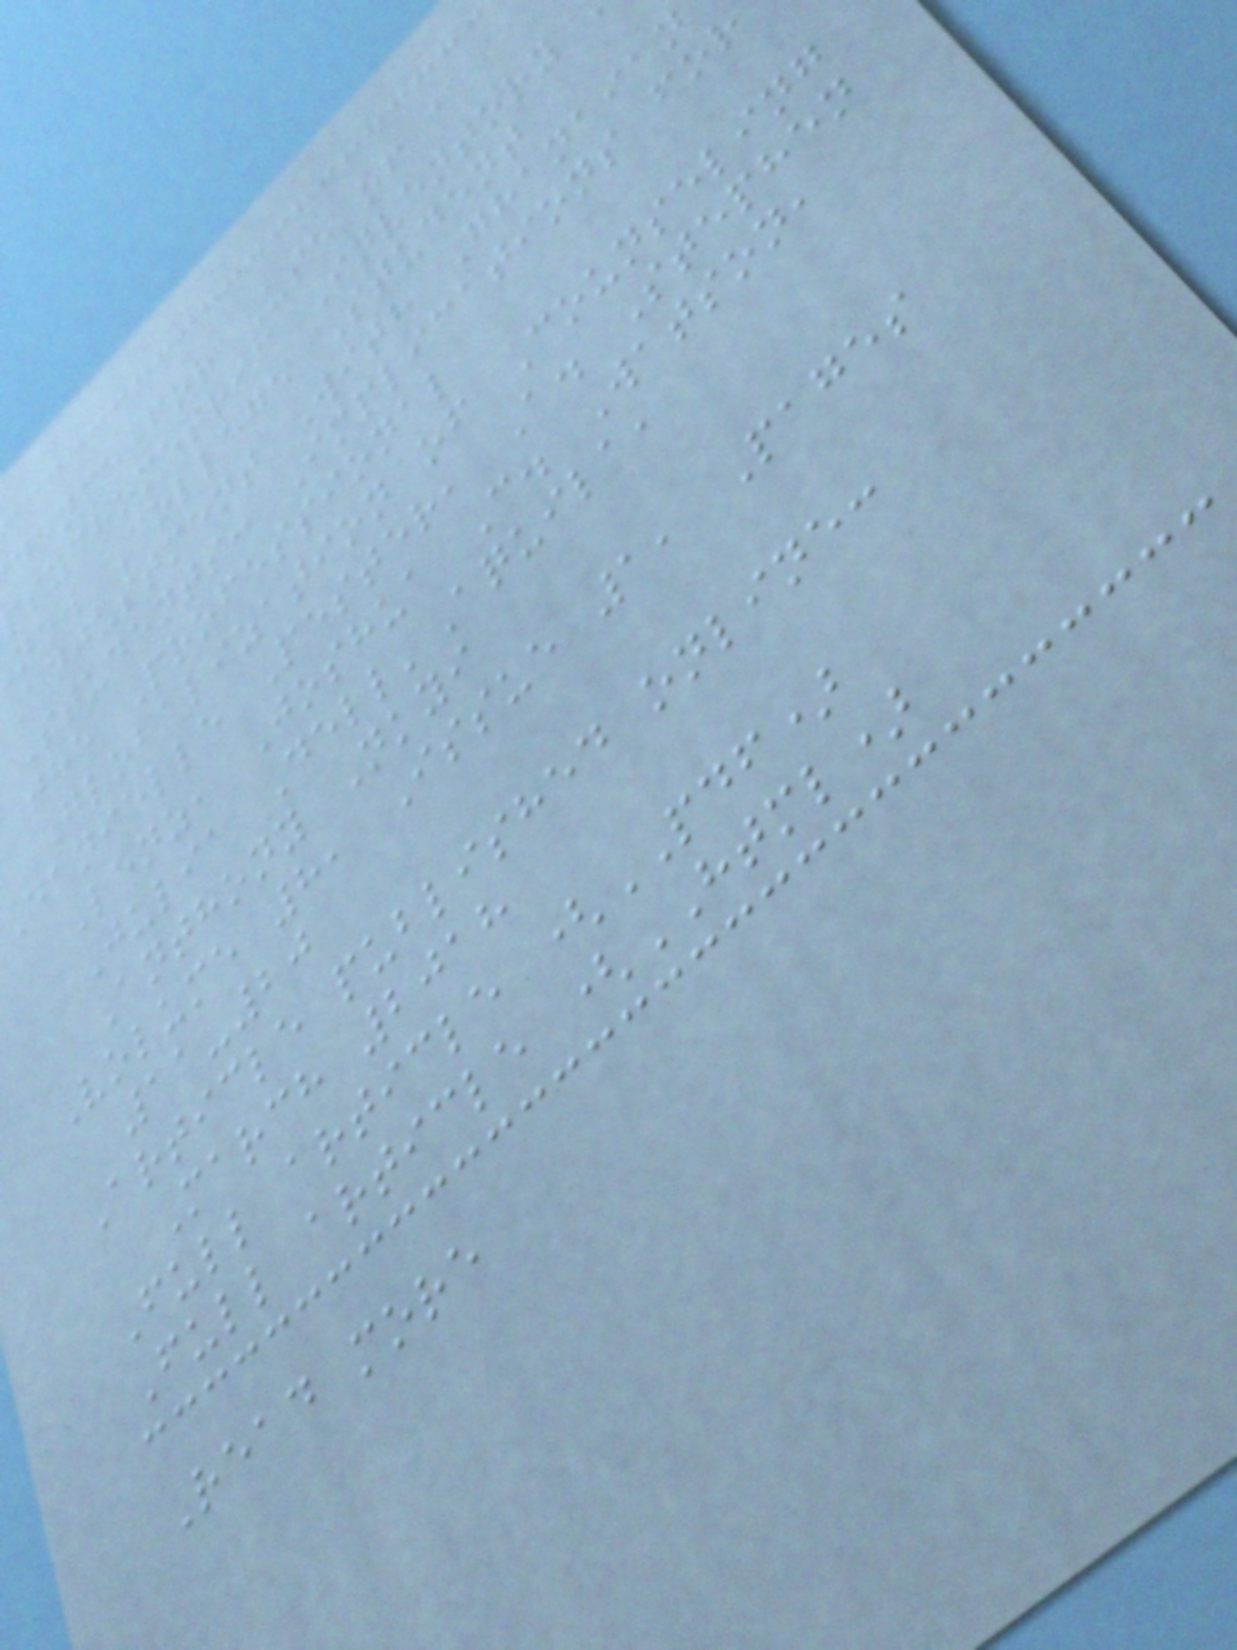dence for Use of a
sychometric Inventory
new College Student
adjustment With Ghanaian
Students: Implications for
the Professional
Globalization of Counseling
danielle Pester, A. Stephen
Lenz, Joshua C. Watson,
Julia Dell'Aquila,
Anthony Nkyi
Volume 8, Issue 1, Pages
11-20
Article published online:
March 2018
Full article (PDF)
Full article (HTML)
Read more
